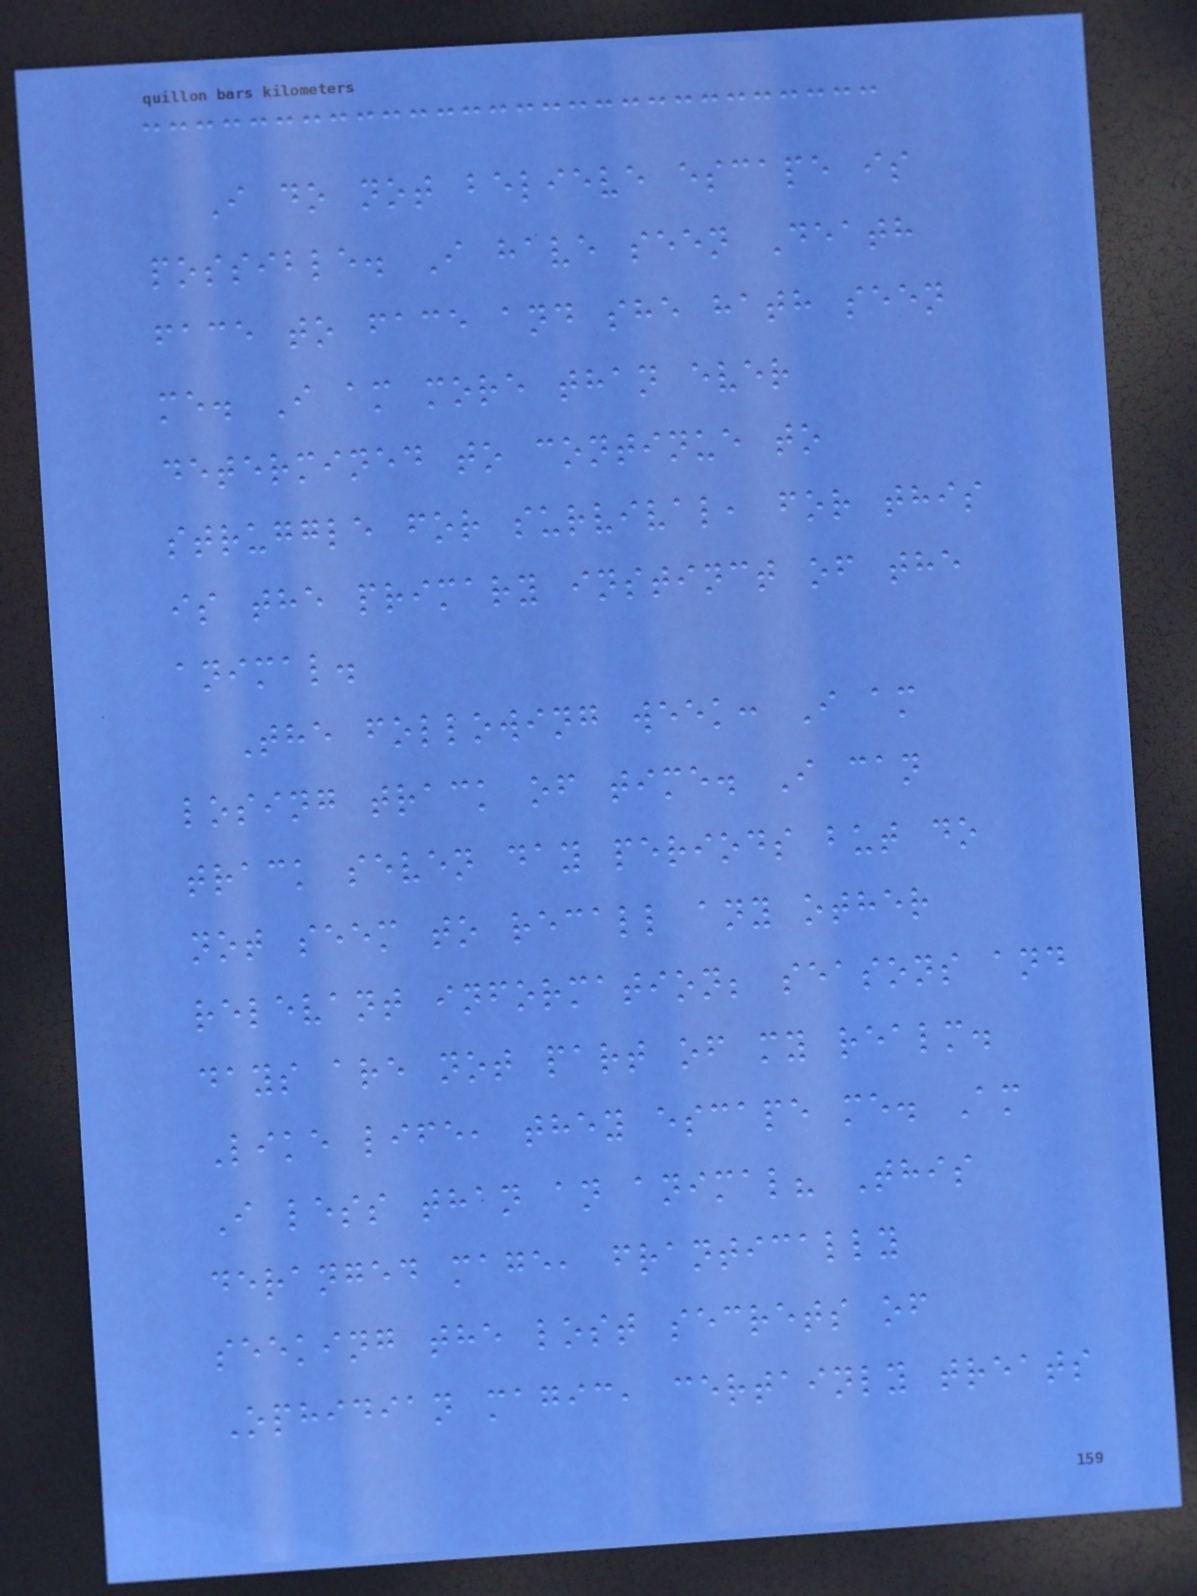I do not believe escape is
possible. I have seen Death
face to face and she hath seen
me. I am more than ever
determined to continue to
struggle for survival, for this
is the primary instinct of the
animal.
The following week: I am
losing track of time. I can
track seven day periods but do
not seem to recall any other
relevant information; seasons and
days are not part of my realm.
Like life, they escape me. Am
I less than an animal? This
deranged mage, frantically
seeking the lost secrets of
Ophidian magic, certainly treats
